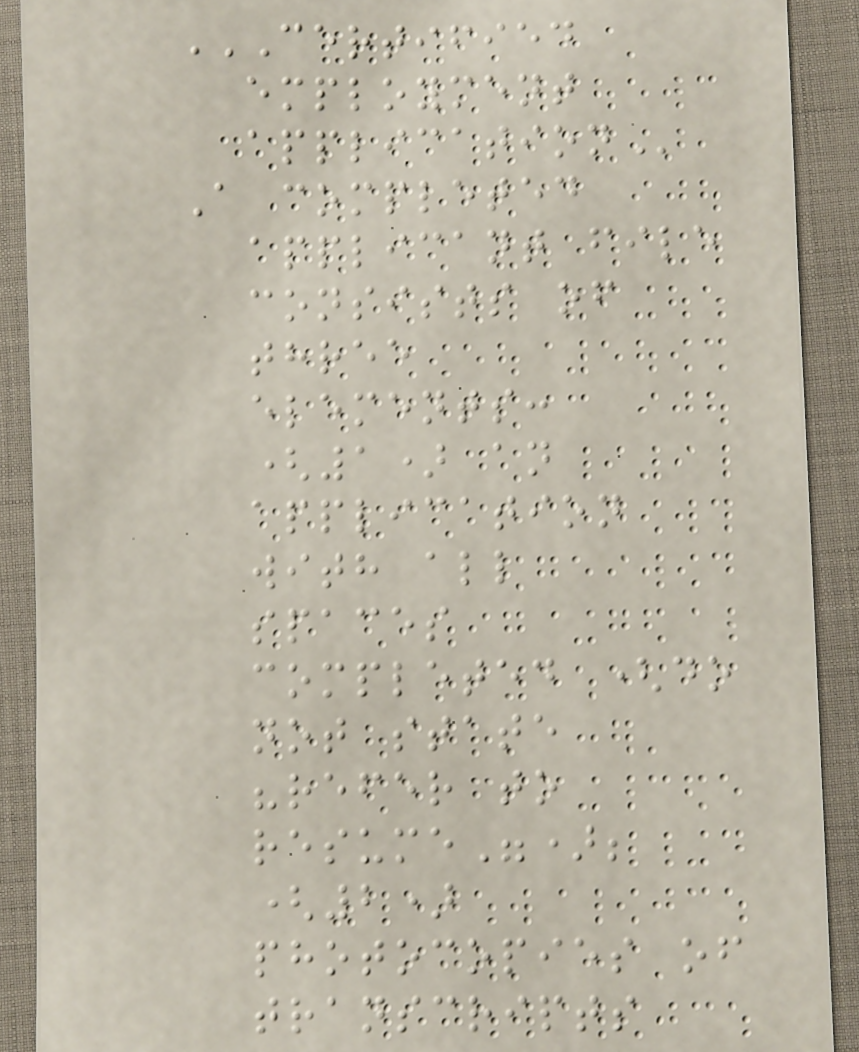CERTIFIED
EMPLOYMENT
APPLICATION
A completed
applicant file
consists of
three
elements:
(1) an
application
with all
spaces
completed (do
not state
"refer to
resume");
(2)
photocopies of
transcripts
